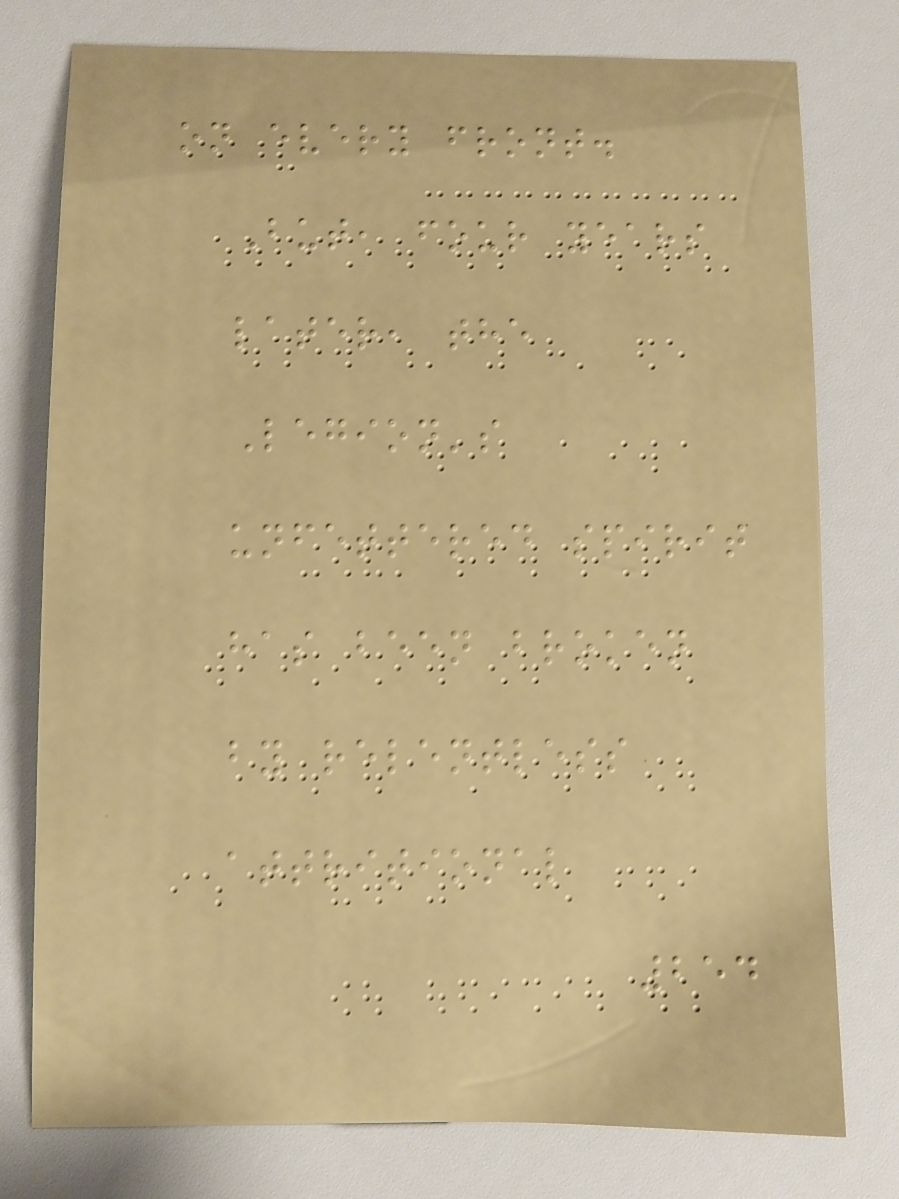on every front.
But, four years
later, the
Legion's
unfettered spirit
has been broken
by relentless
attritional
254
